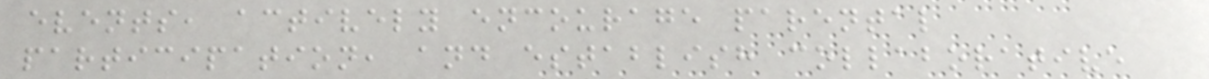events, actively encourage parental
participation, and establish collaborative
